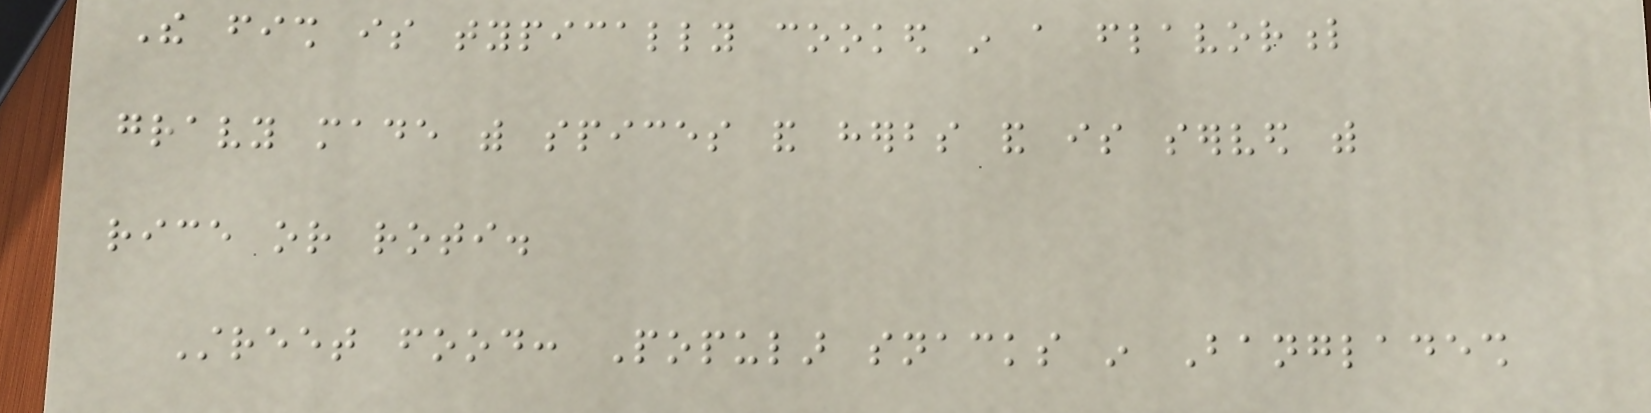The fish is typically cooked in a flavorful
gravy made with spices and herbs and is served with
rice or roti.
Street food: Popular snacks in Bangladesh
